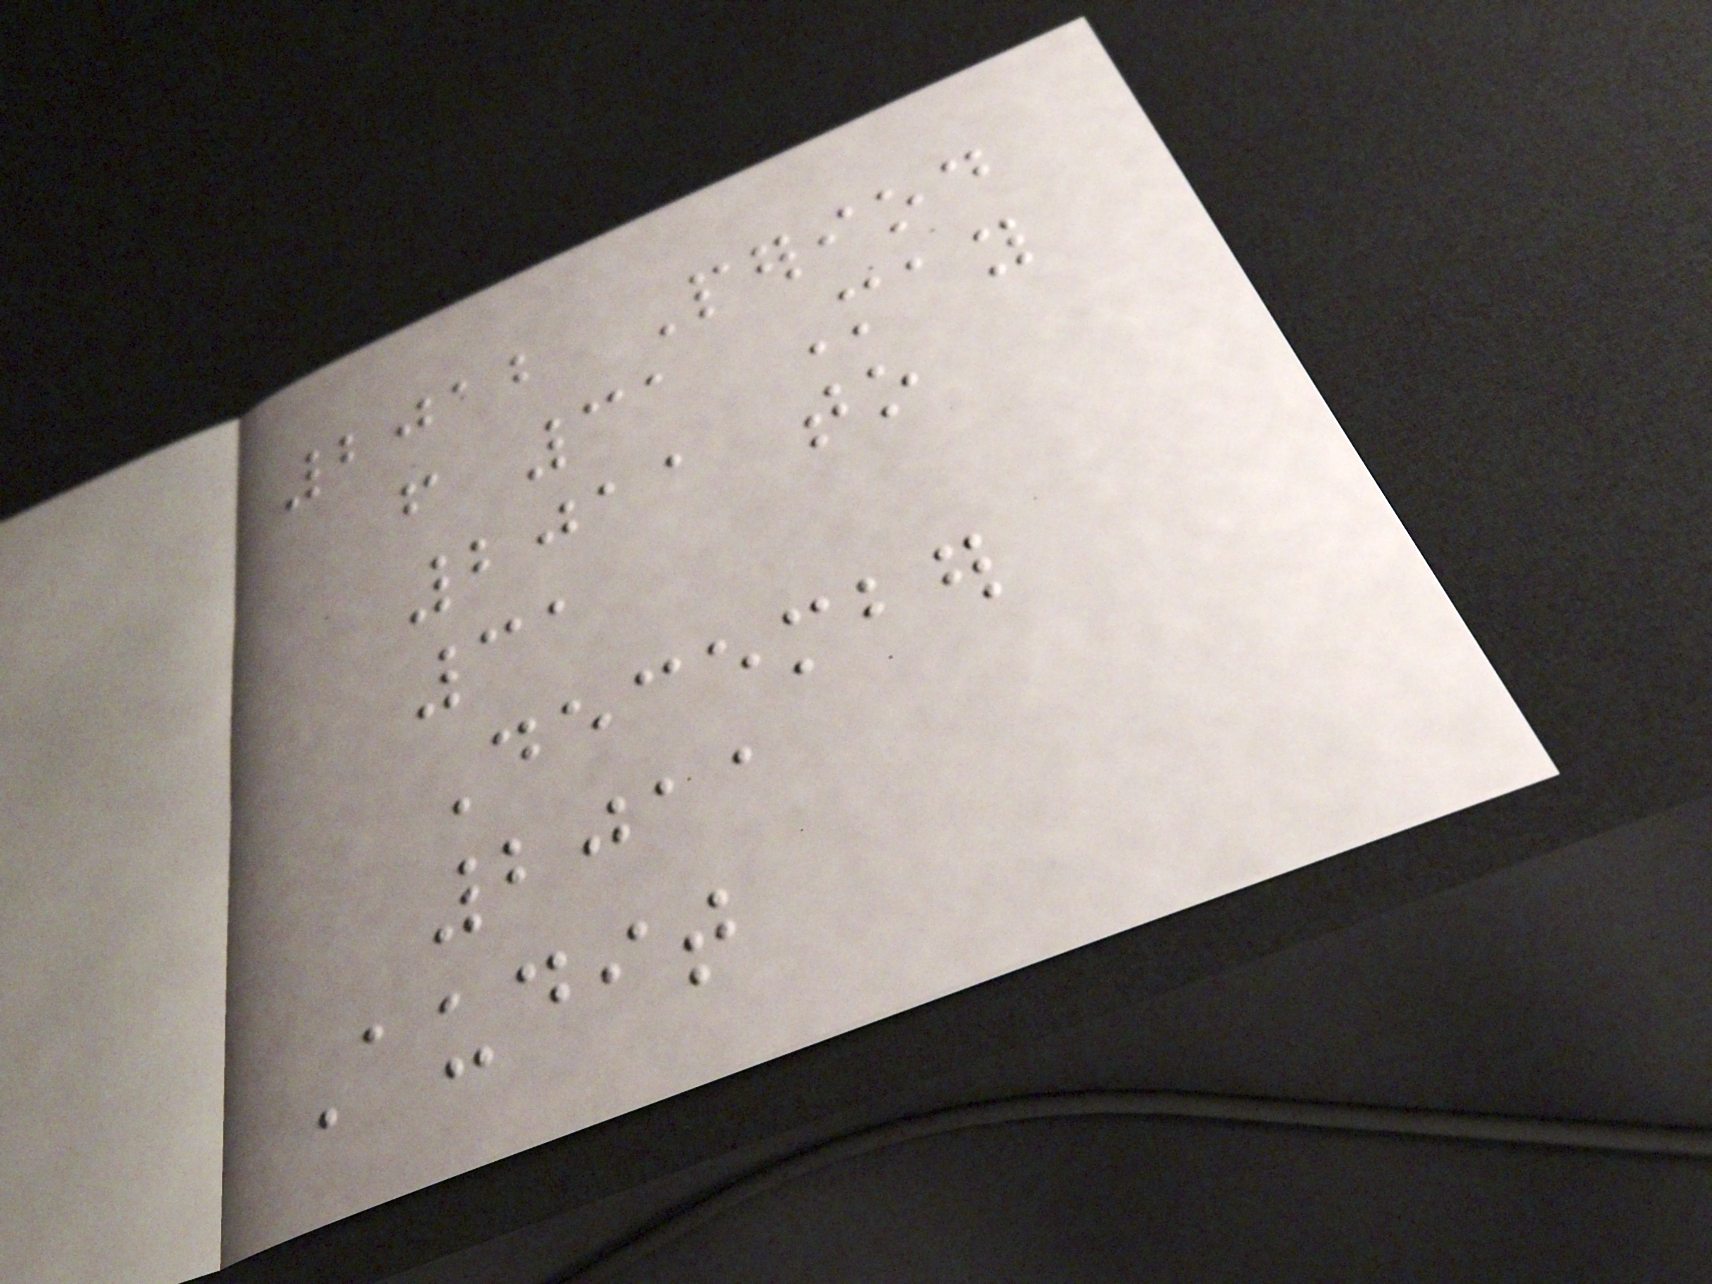2012 Period
from 31 May
2011 to
31
December
2011
Audit
